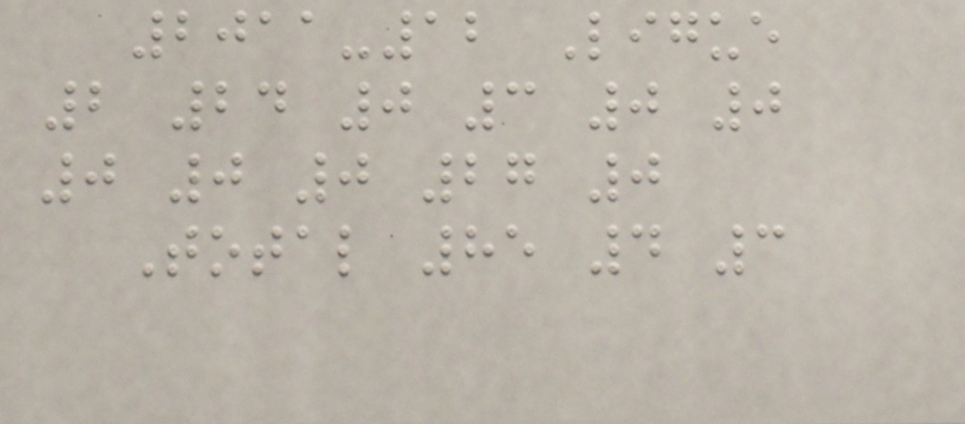2011-12 Ligue
2 24 0 3 0 0
0 0 0 27 0
Total 85 4 3
